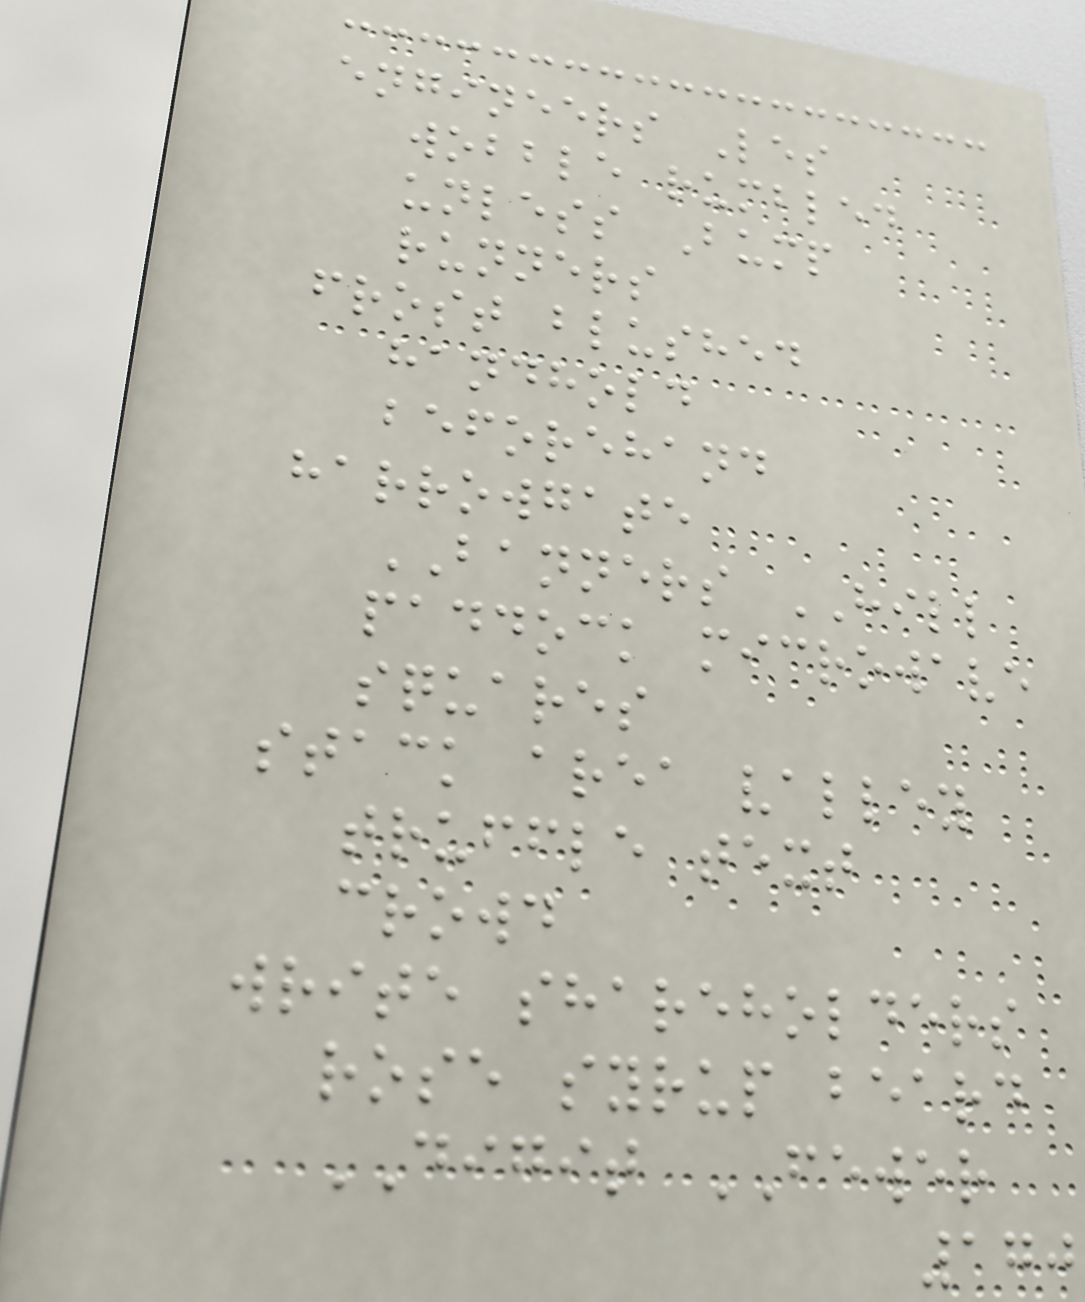engineers Les
wobble rumbled
unless Bump
runners
frost blushed
handhold
beforehand
harrowgate
BANNERS HILL
paddock microwave
squares
stack area valley
truffle text
crowd
write shareholders
rose syrup beard
DIGIT FEWER
170
